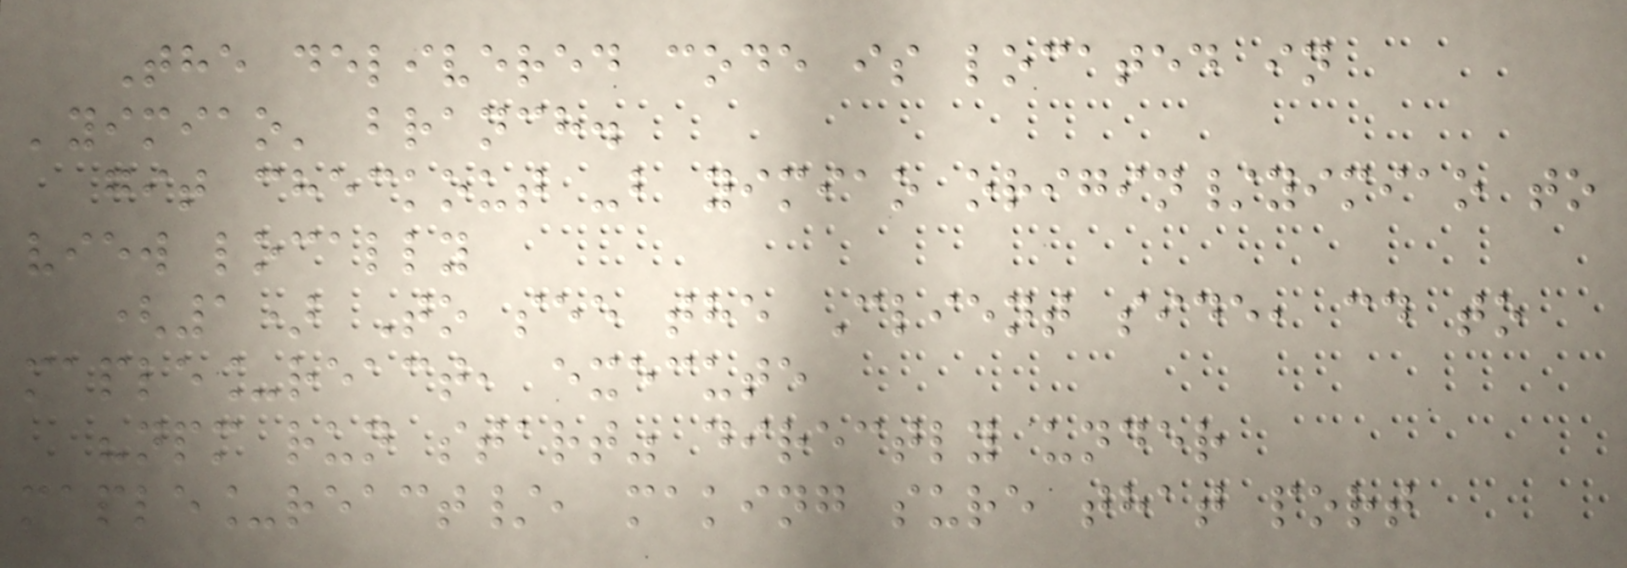The delivered code is located in
'yimiao' branch.
git checkout -b yimiao origin/yimiao to
view locally
(1) To see the Client side, cd to
maple_react, execute
"npm run start" directly under
maple_react/, making sure that port
